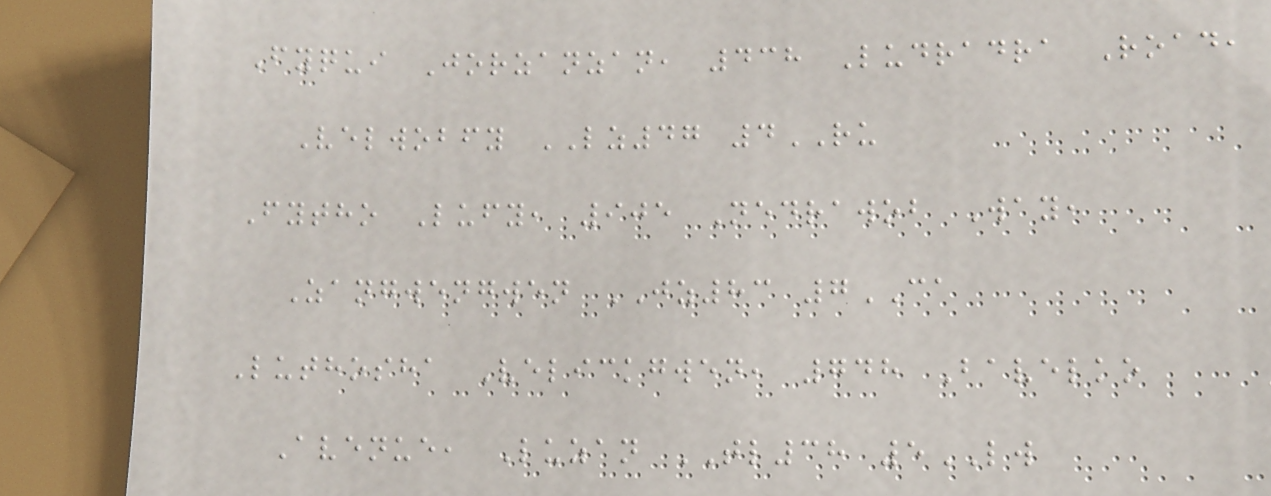Fyqui Jorzanzan, 438 Ludradra Road,
Velwobfy LZ47 4RU
Fytho Lufy, 905 Nedrawob Way,
Zangwengwen JZ83 7CA
Luthosha Velickgwen, 748 Bavelko
Avenue, Luzan TL38 5LW
